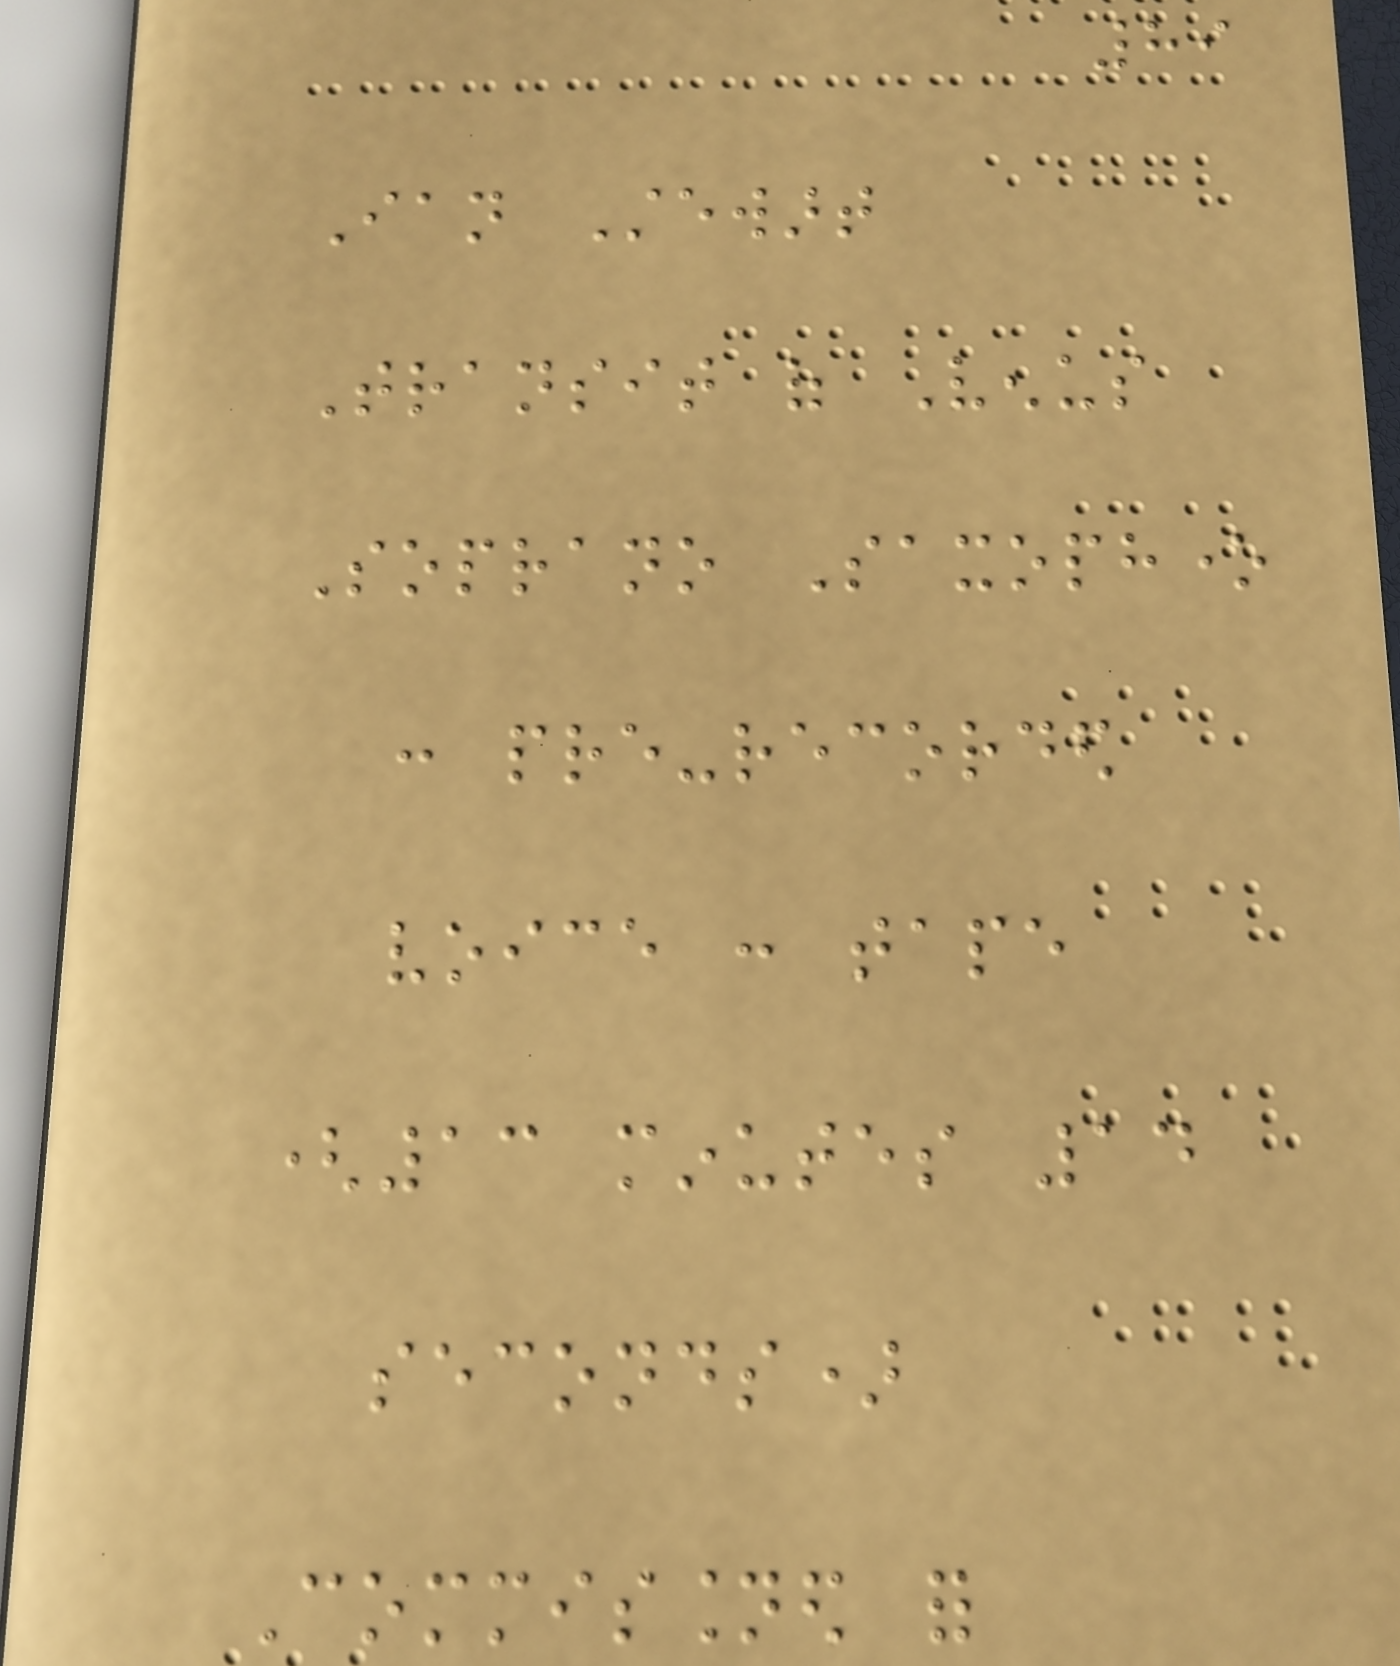89
Ian Stewart
Transit of Venus
Soprano Saxophone
: pre-recorded
voice : tape
(13 minutes 14
seconds)
Commissioned for
